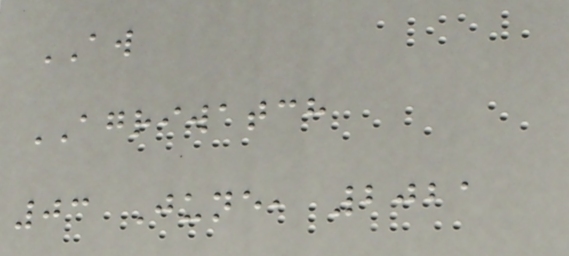AW
AGRIWATCH
03 June, 2021
